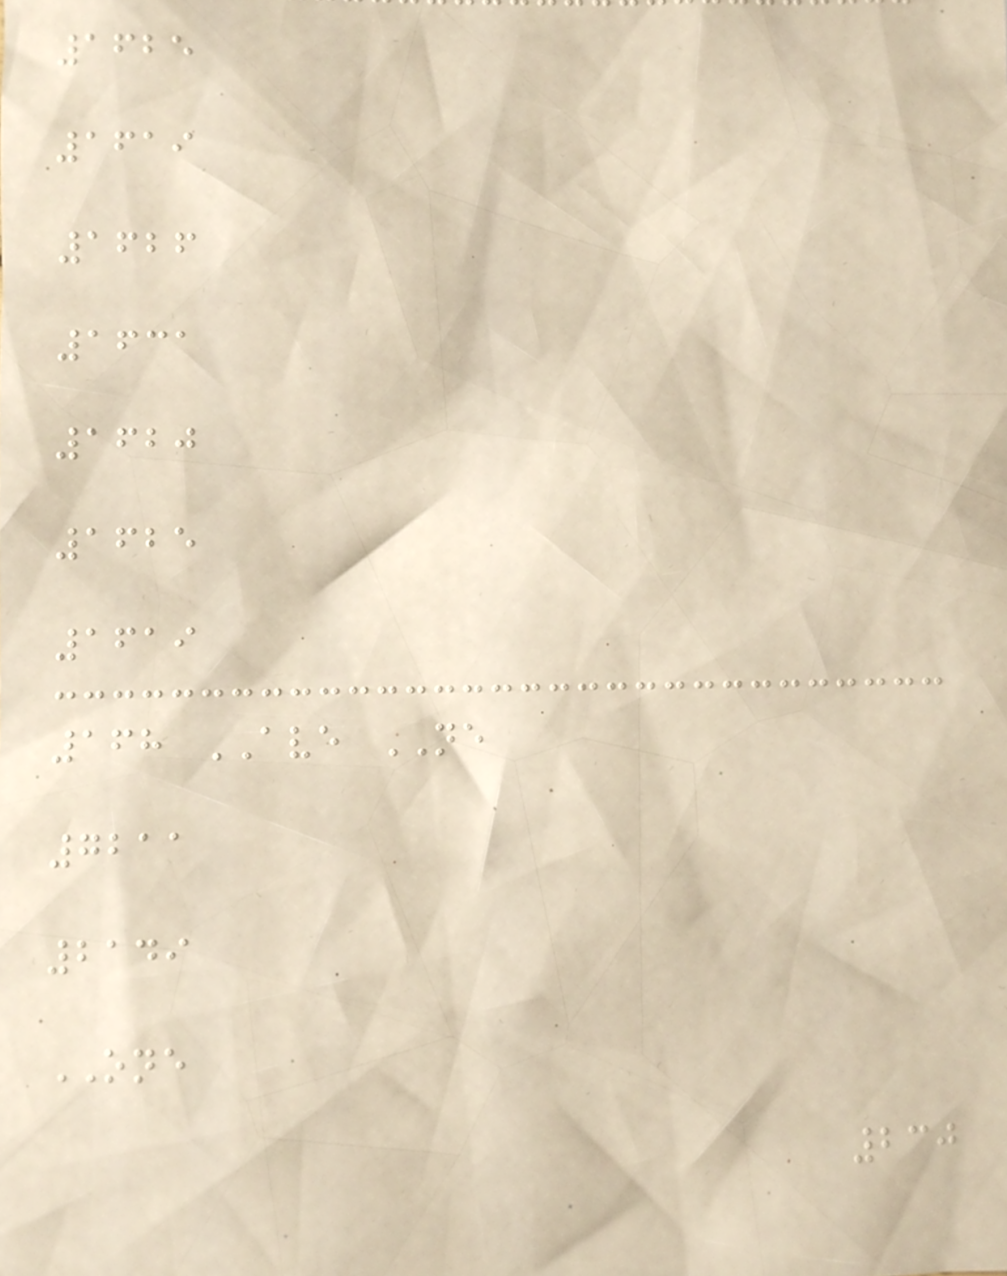1625
1619
1626
1631
1620
1625
1619
168 AVE NE
7211
2149
ONE
230
